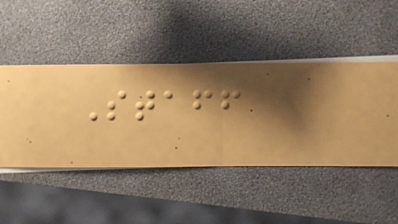Staff
